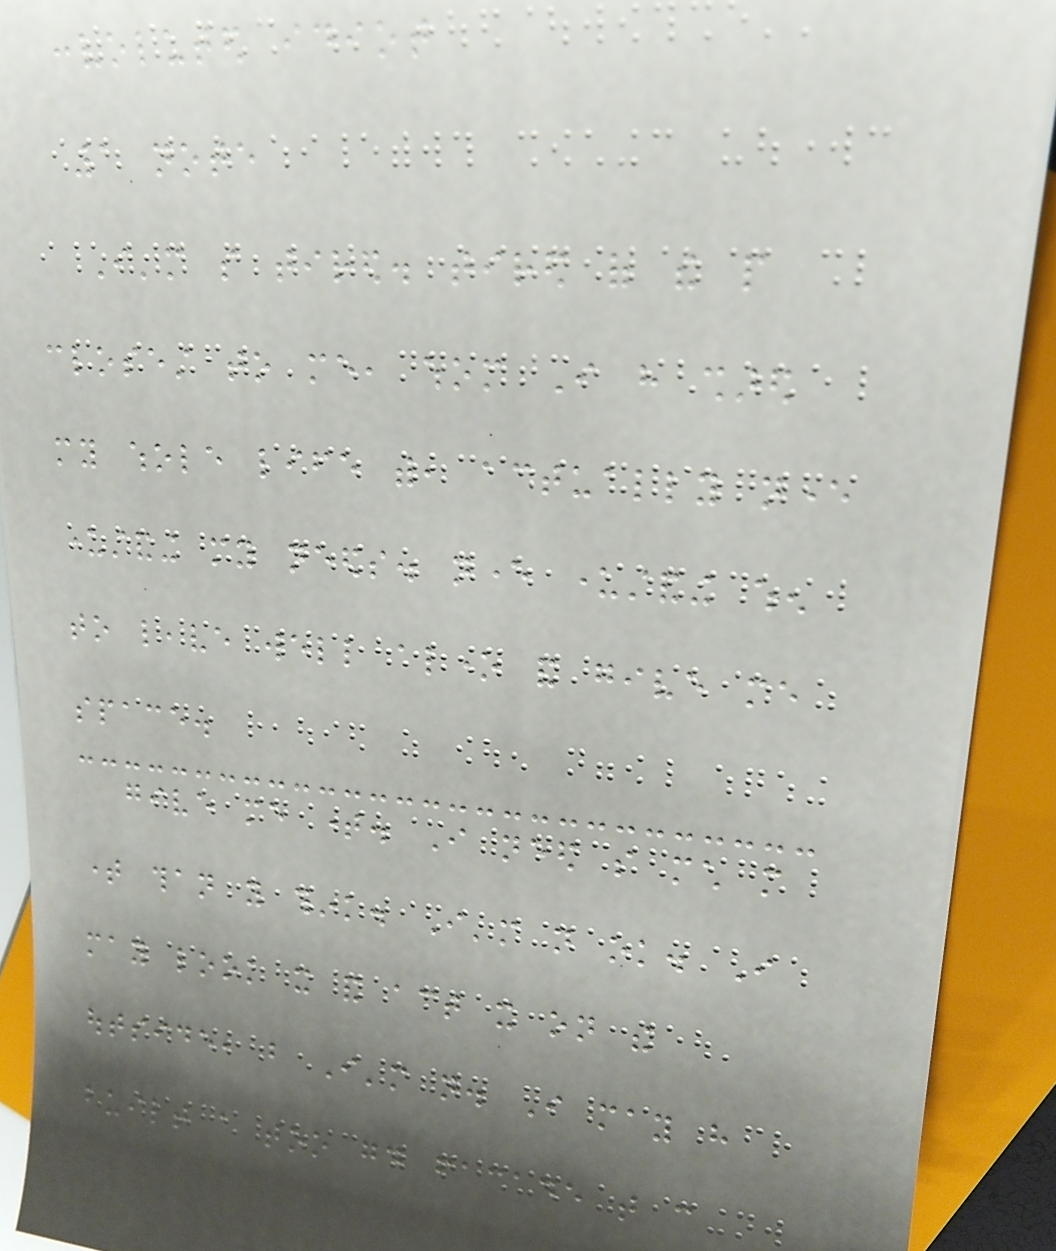convoluted idiot
1 note
I'm so tired. tired of the people
closest to me, whom I have shared
my whole life with, actually never
understanding my needs. never understanding when
to leave well alone and give me
space.
give me time. I need so much more
time than you think. I'm not ok. I
may look it and act it on the
outside, but I'm not. I may have
built a too good facade that can
